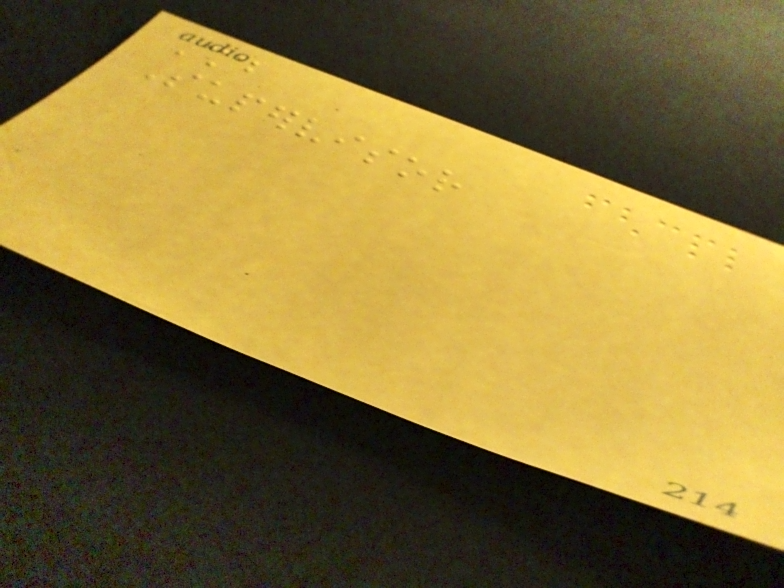Should
Supervisor
